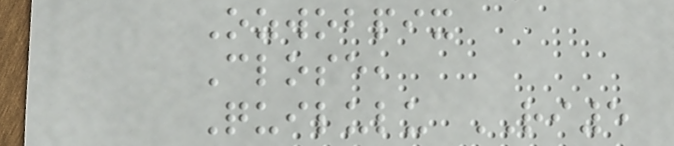Ozwobpix
Close,
Quilulu RI5
